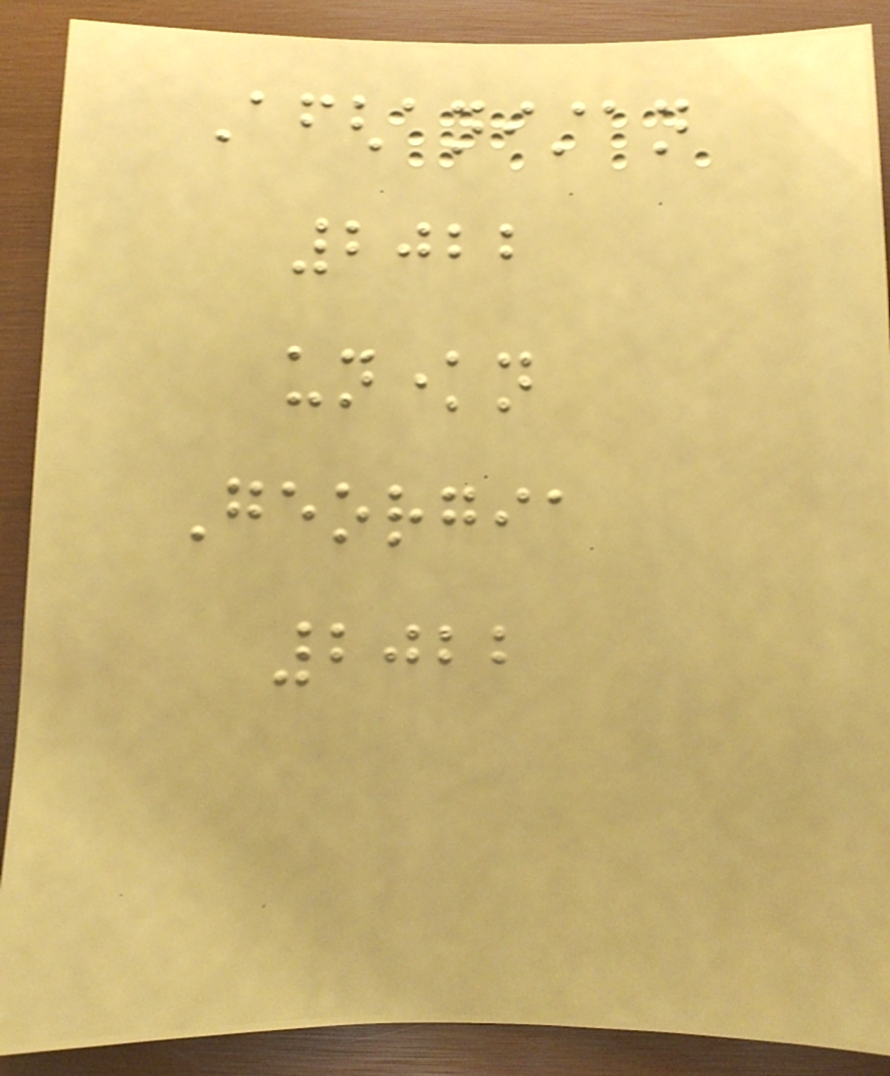Afghanistan
2022
unknown
Georgia
2022
